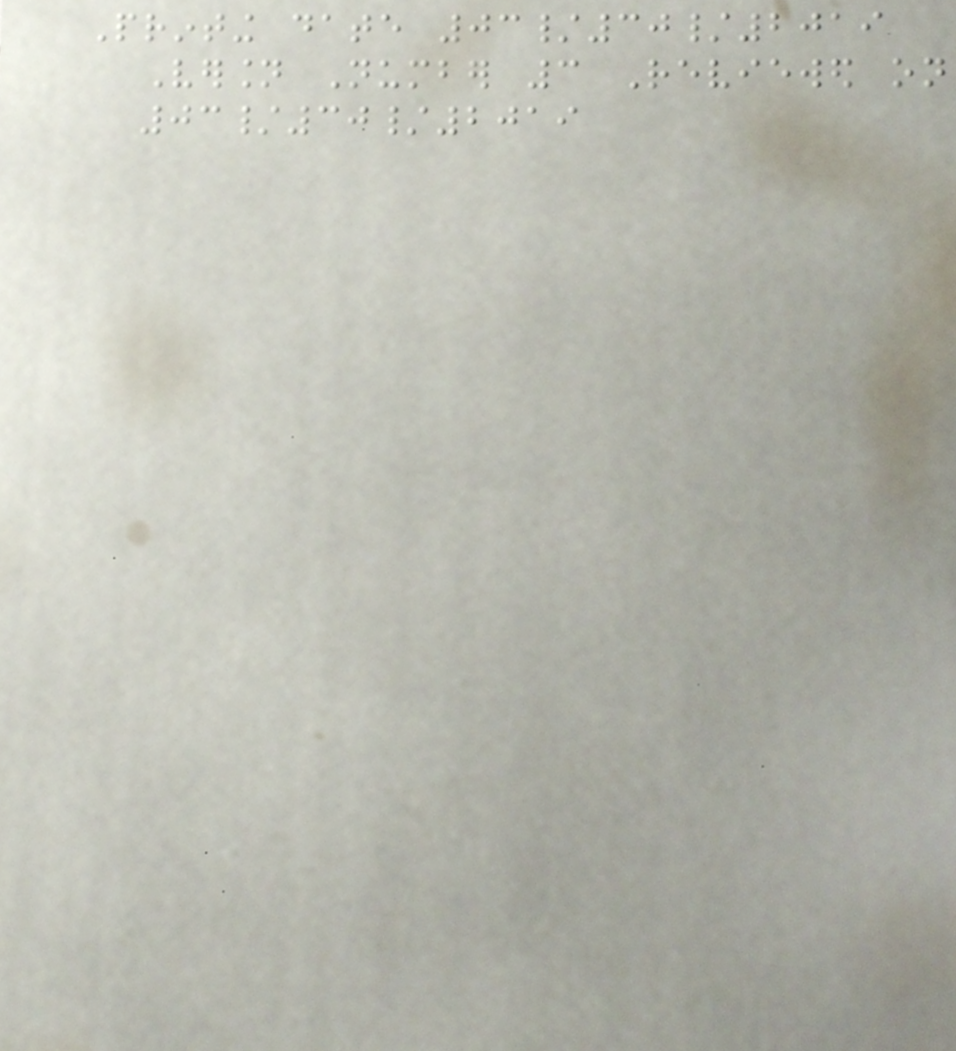Printing date 03/30/2019
Version Number 3 Reviewed on
03/30/2019
